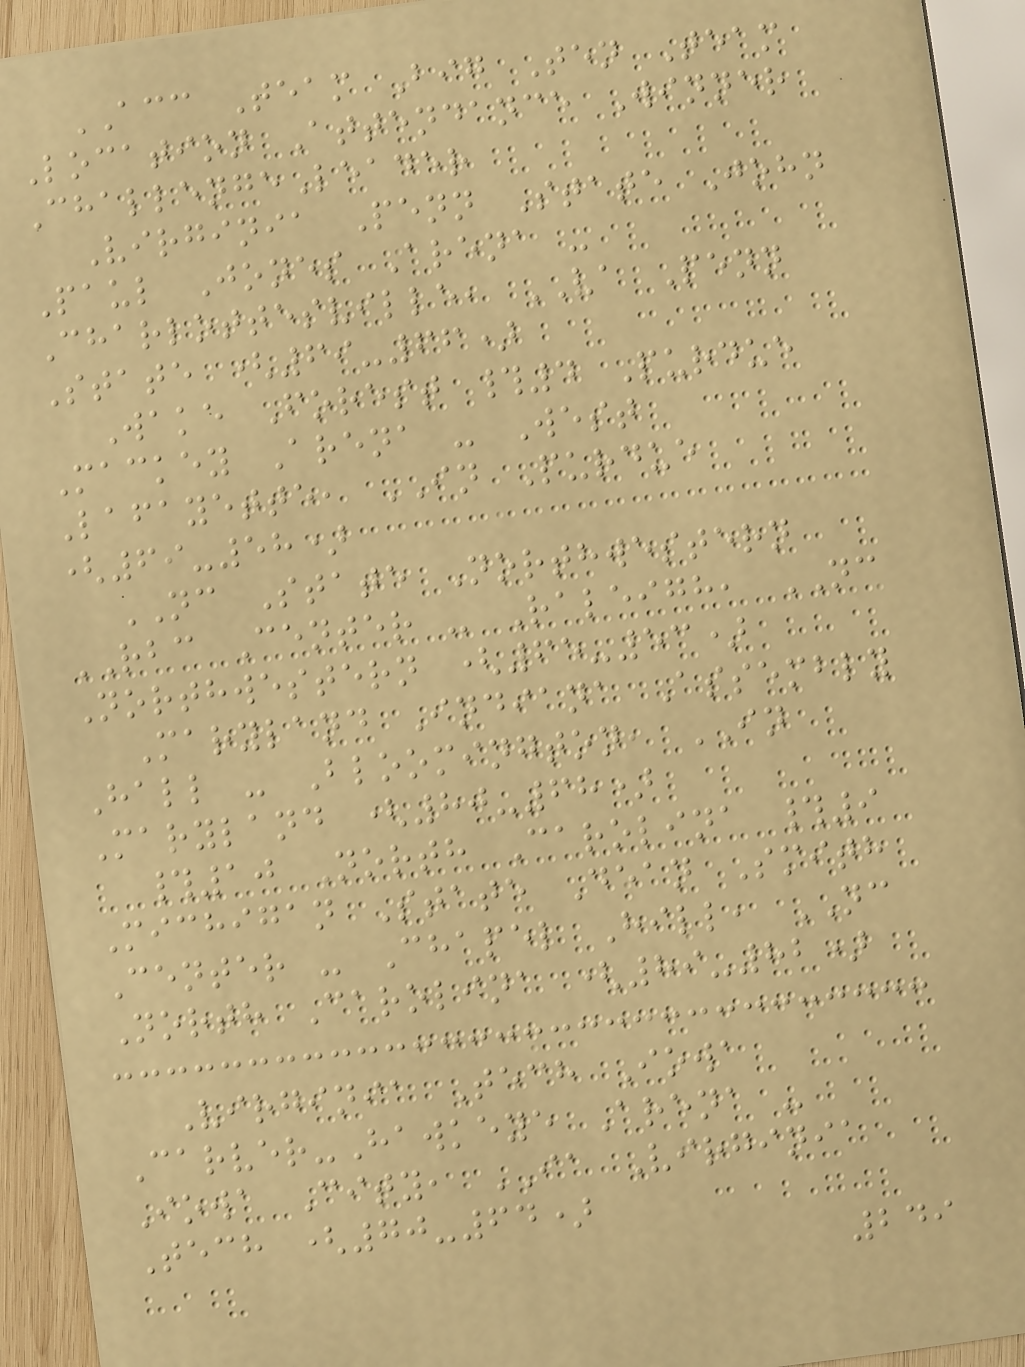ACC Team Big Ten Team
Location Attendance Winner
ChallengeLeader
Virginia Penn State John
Paul Jones Arena -
Charlottesville, VA Penn
State (69-66)
Wake Forest #4 Purdue
Mackey Arena - West
Lafayette, IN Purdue
(69-58)
NC State Northwestern
RBC Center - Raleigh, NC
Northwestern (65-53)
Maryland Indiana Assembly
Hall - Bloomington, IN
Maryland (80-68)
#10 North Carolina #9
Michigan State Dean Smith
Center - Chapel Hill, NC
North Carolina (89-82)
Virginia Tech Iowa
Carver-Hawkeye Arena -
Iowa City, IA Virginia
Tech (70-64)
249
